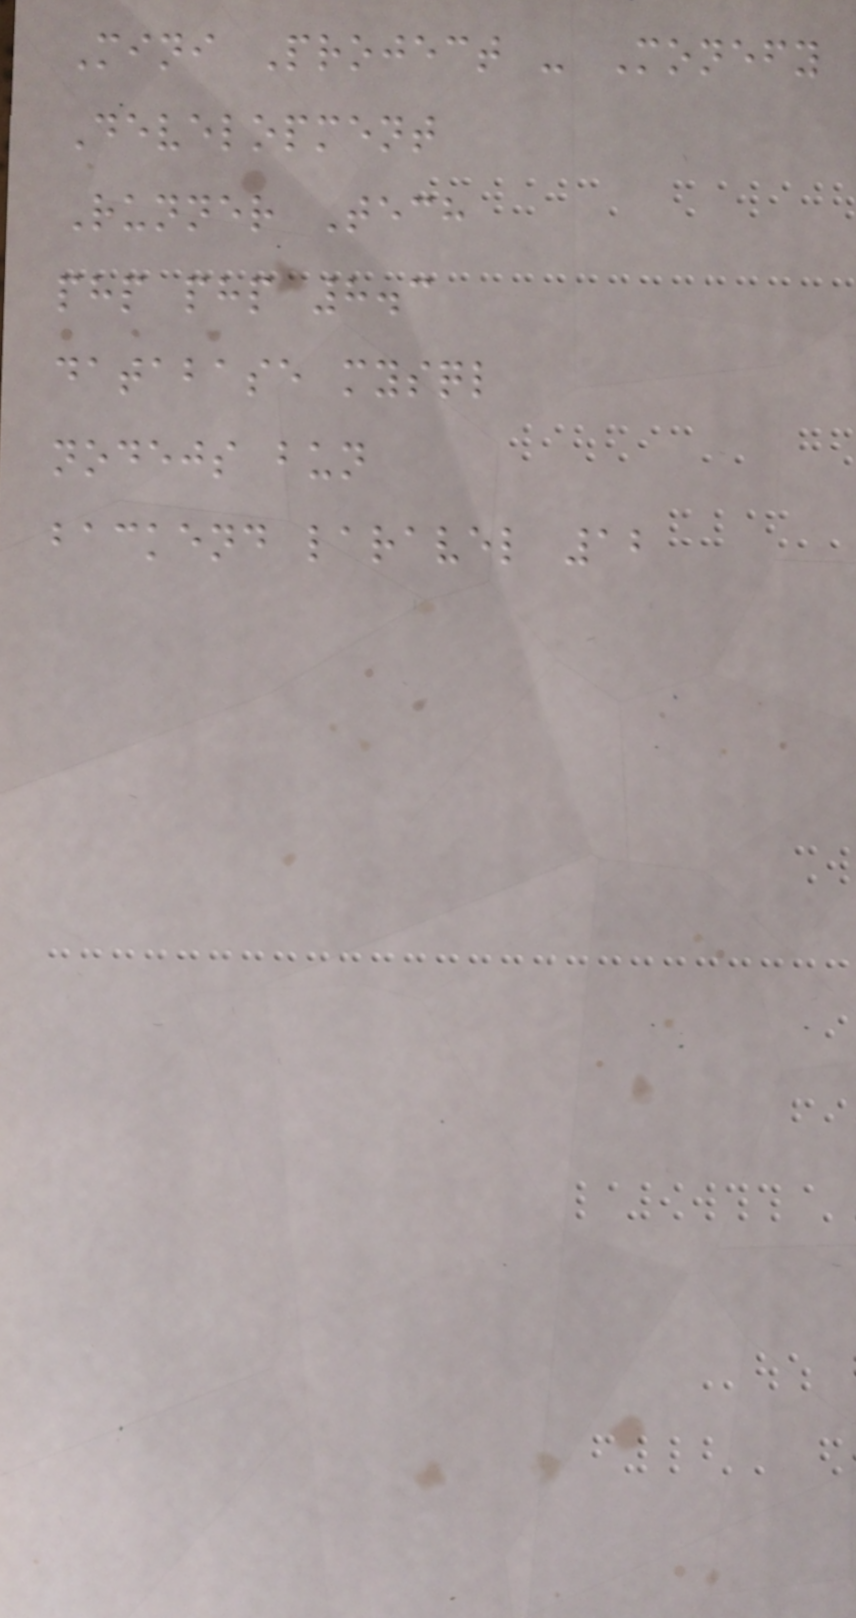Mini Project - Monefy
Development
Runner Tech
php php 8.3
database mysql
nodejs bun
backend laravel 12
